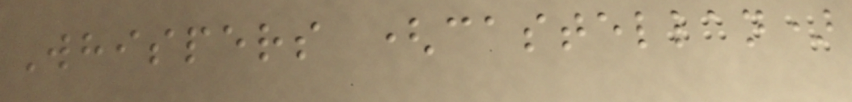Whispers (castellan)
